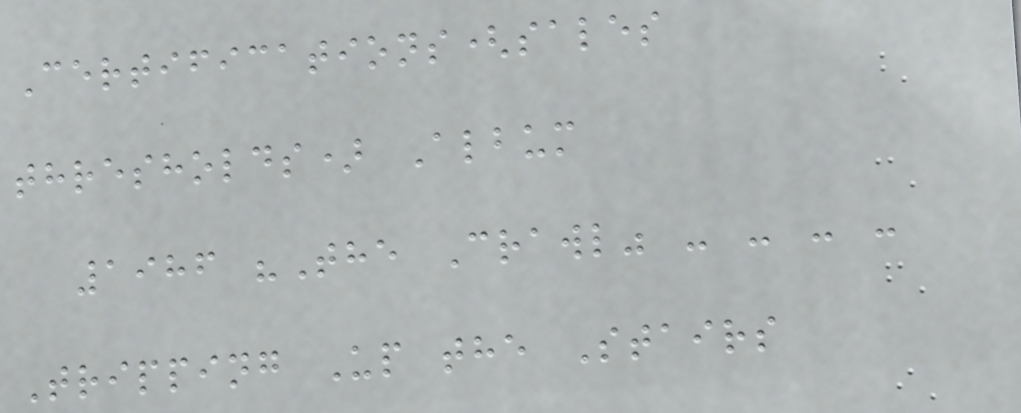Certifications(sales
thresholds) Album
1986 "The Crawl" - - - -
Tripping Up the Stairs
